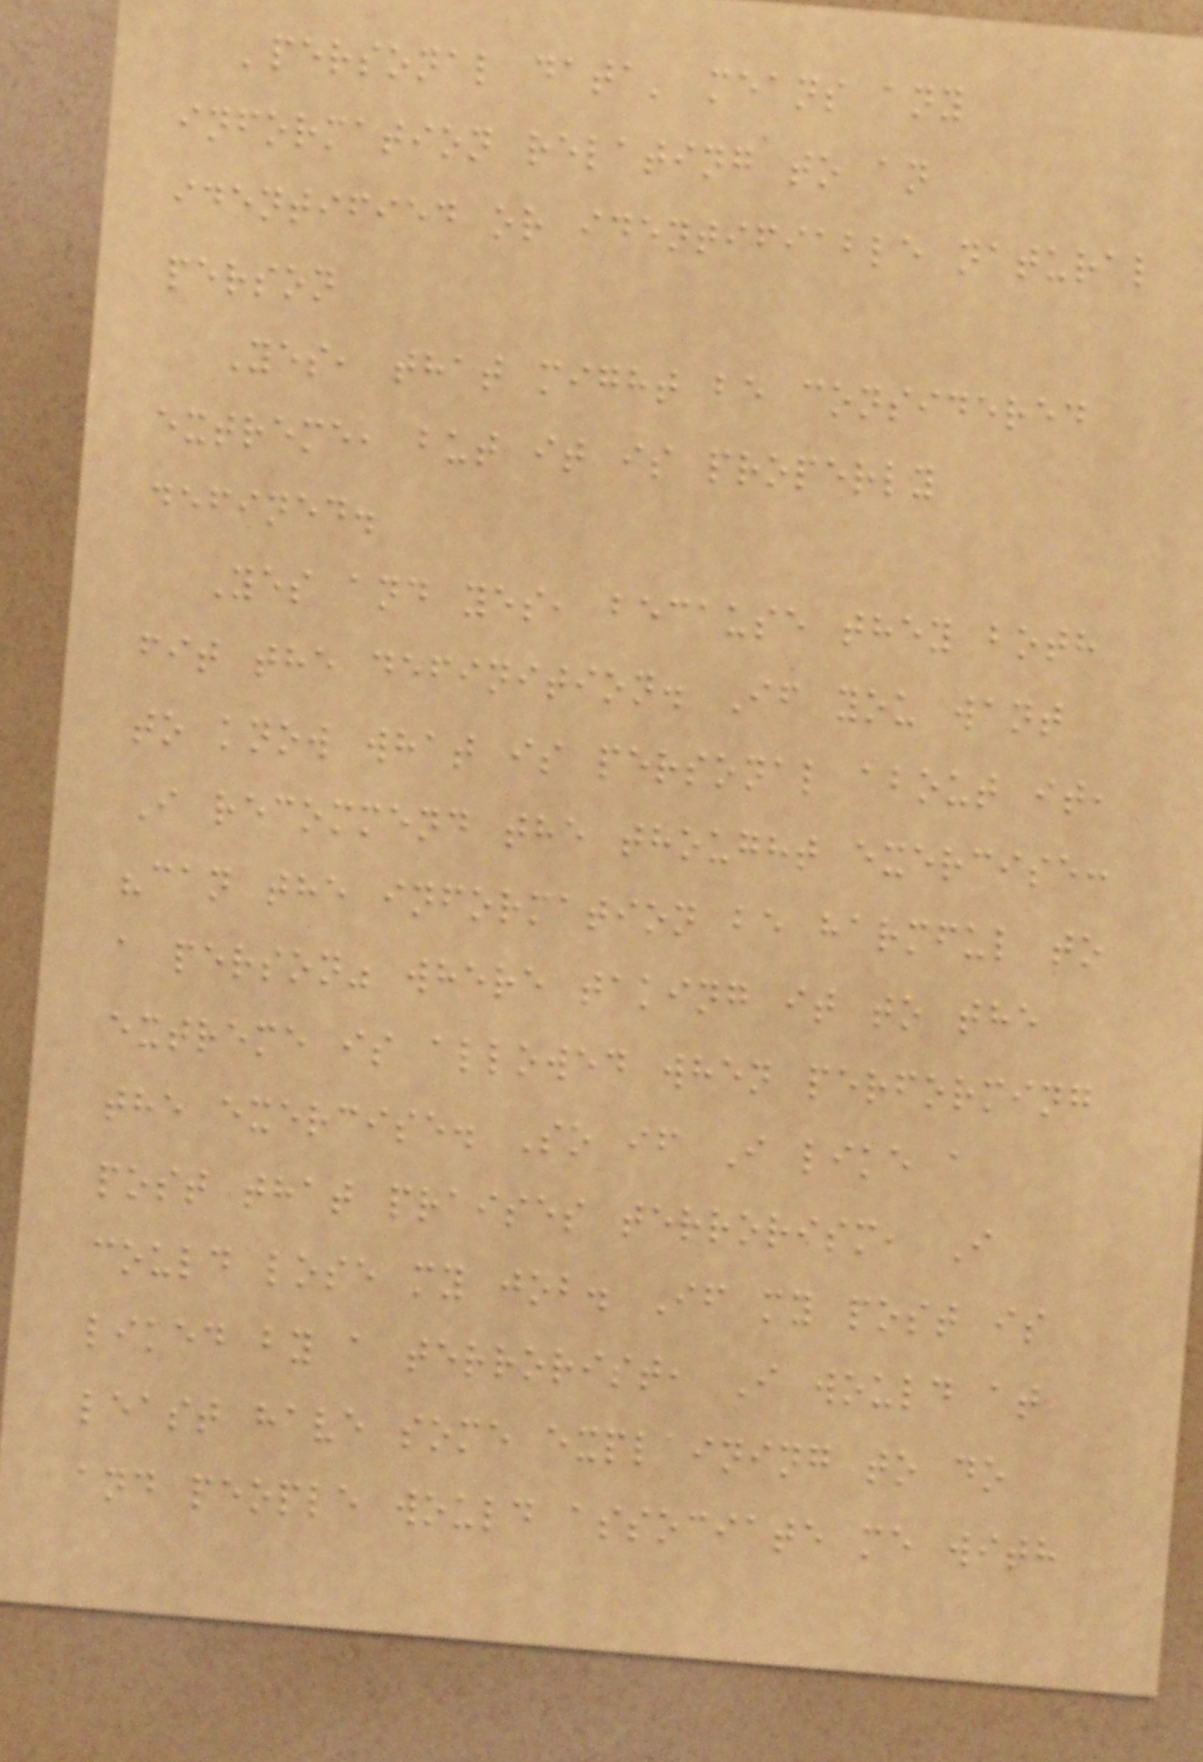'personal data' means any
information relating to an
identified or identifiable natural
person
Yes, that might be considered
extreme, but it is properly
defined.
Yes and yes, because they both
fit the definition. If you want
to know what is personal about it,
I recommend the thought exercise:
"can the information be harmful to
a person" where taking it to the
extreme is allowed when performing
the exercise. So if I like a
post that praises terrorism, I
could lose my job. If my post is
liked by a terrorist, I would at
least have some explaining to do
and people would associate me with
